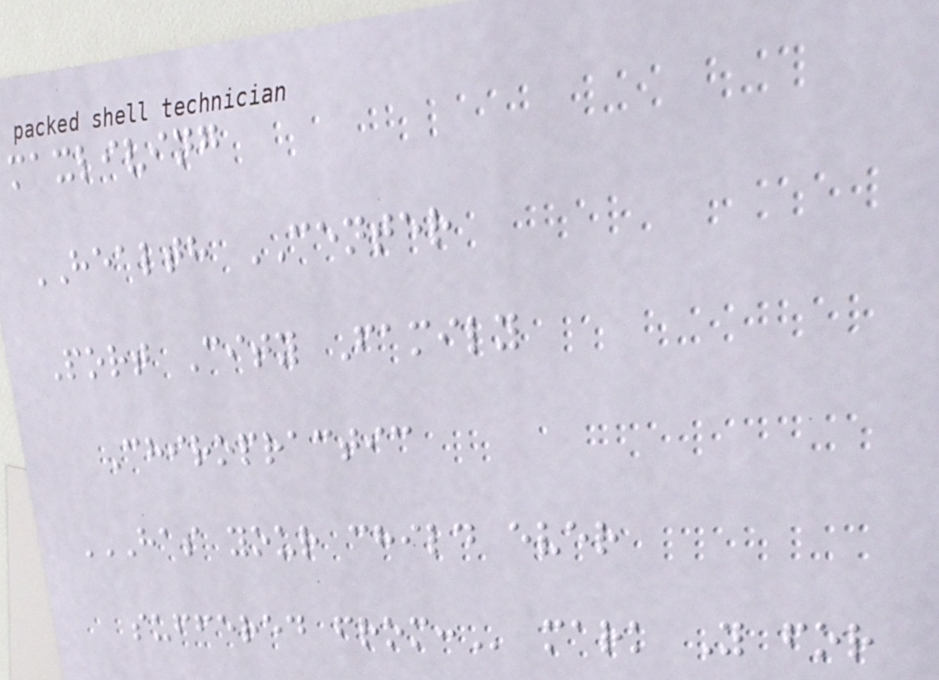maxliving
HEALTH CENTER
Port City Family
Chiropractic
HAS YOUR CHILD EVER
SUFFERED FROM: mark Y for
